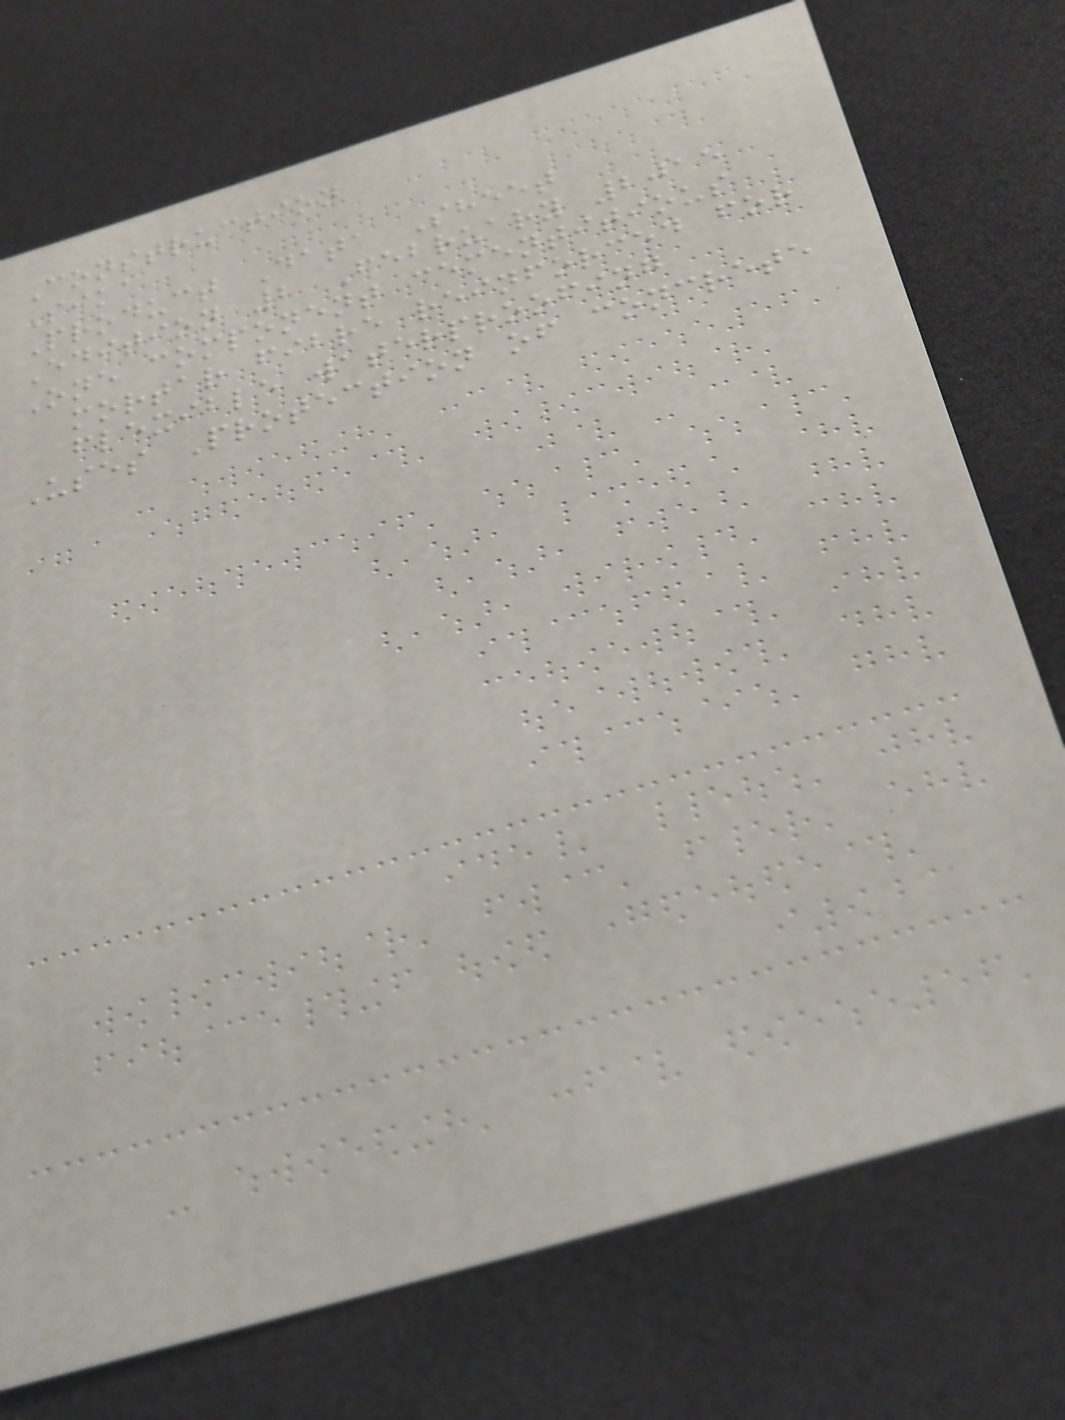Construction
Sika
Product Data Sheet
Edition 2 February 2015
One component cementitious
mortar fibre reinforced for
flexible waterproofing
Uses Protection of concrete
